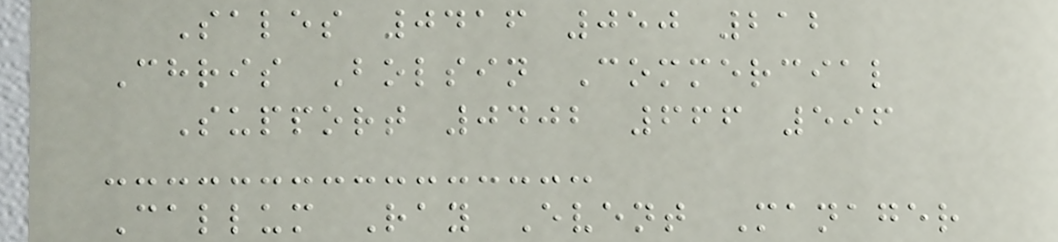Sales 0416 050 212
Chris Bolsin Commercial
Support 0402 666 596
Callum Ray Event Manager
